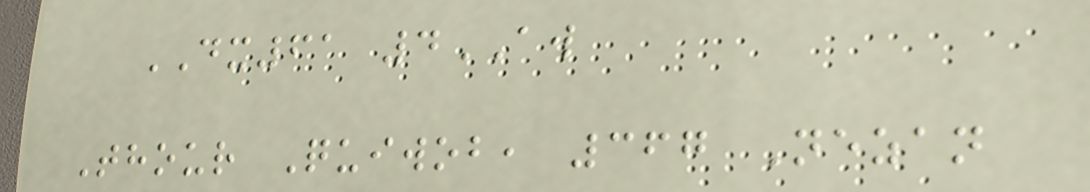DX61 4AW
Thour Quiwob, 367 Nezan
